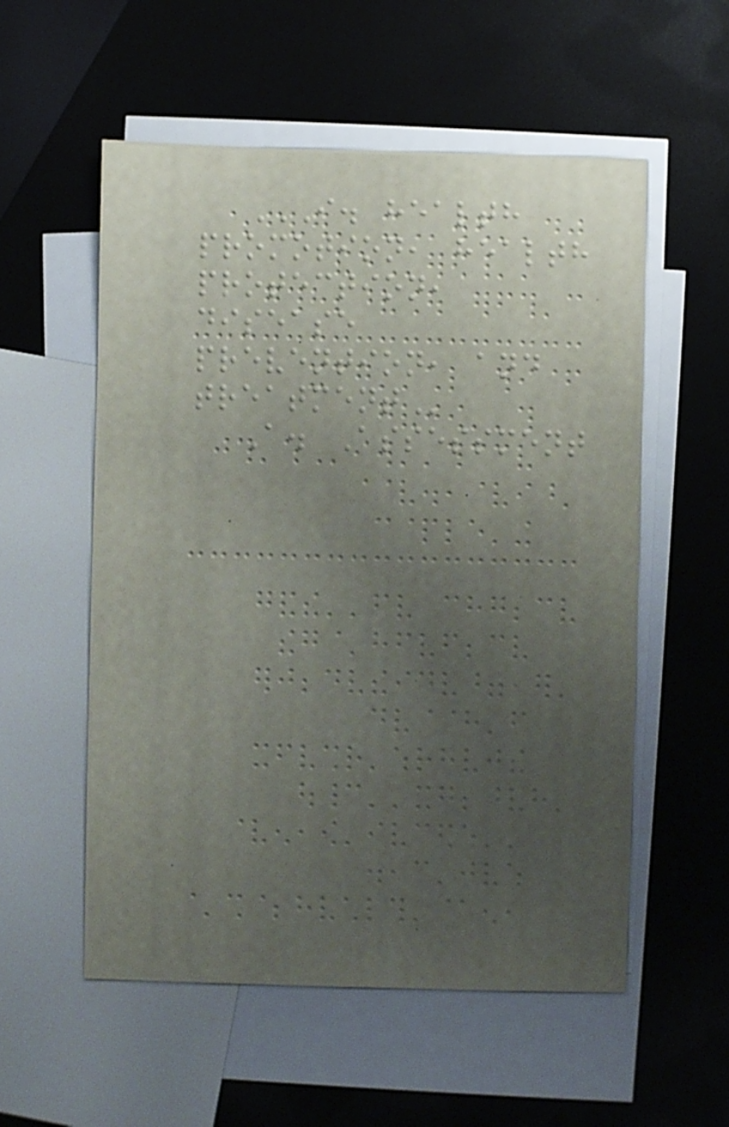I. HEALTH
PROMOTION, HEALTH
PROTECTION,
DISEASE
PREVENTION, AND
TREATMENT
A. Assessment
